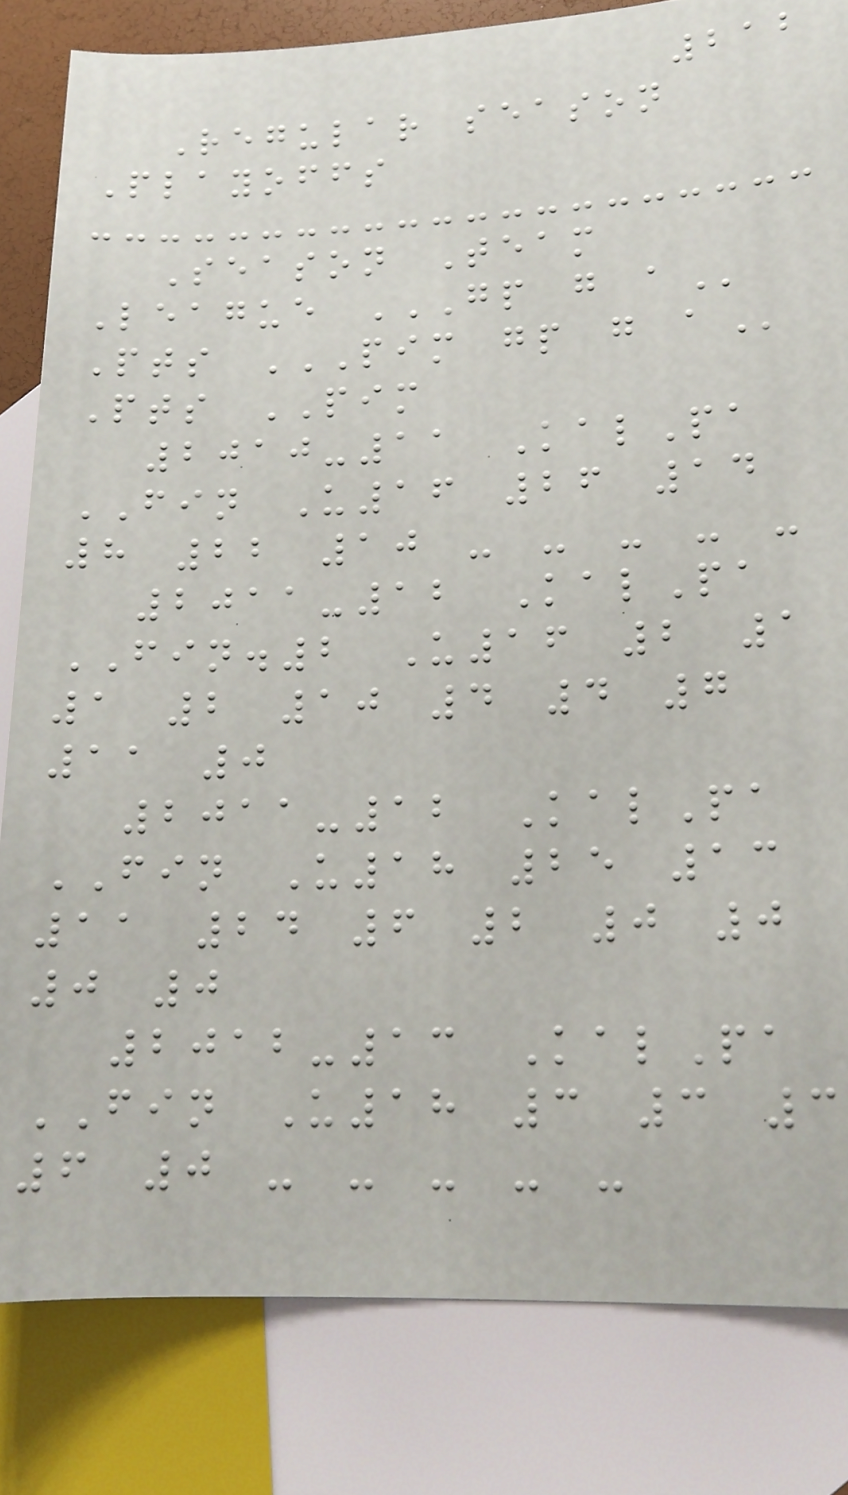212
Regular season
Playoffs
Season Team
League GP G A
Pts PIM GP G A
Pts PIM
2010-11 KalPa
FIN U16 26 14
8 22 10 - - - - -
2011-12 KalPa
FIN.2 U16 2 1
1 2 10 4 4 7
11 0
2011-12 KalPa
FIN U18 25 13
11 24 6 2 0 0
0 0
2012-13 KalPa
FIN U18 3 3 3
6 0 - - - - -
